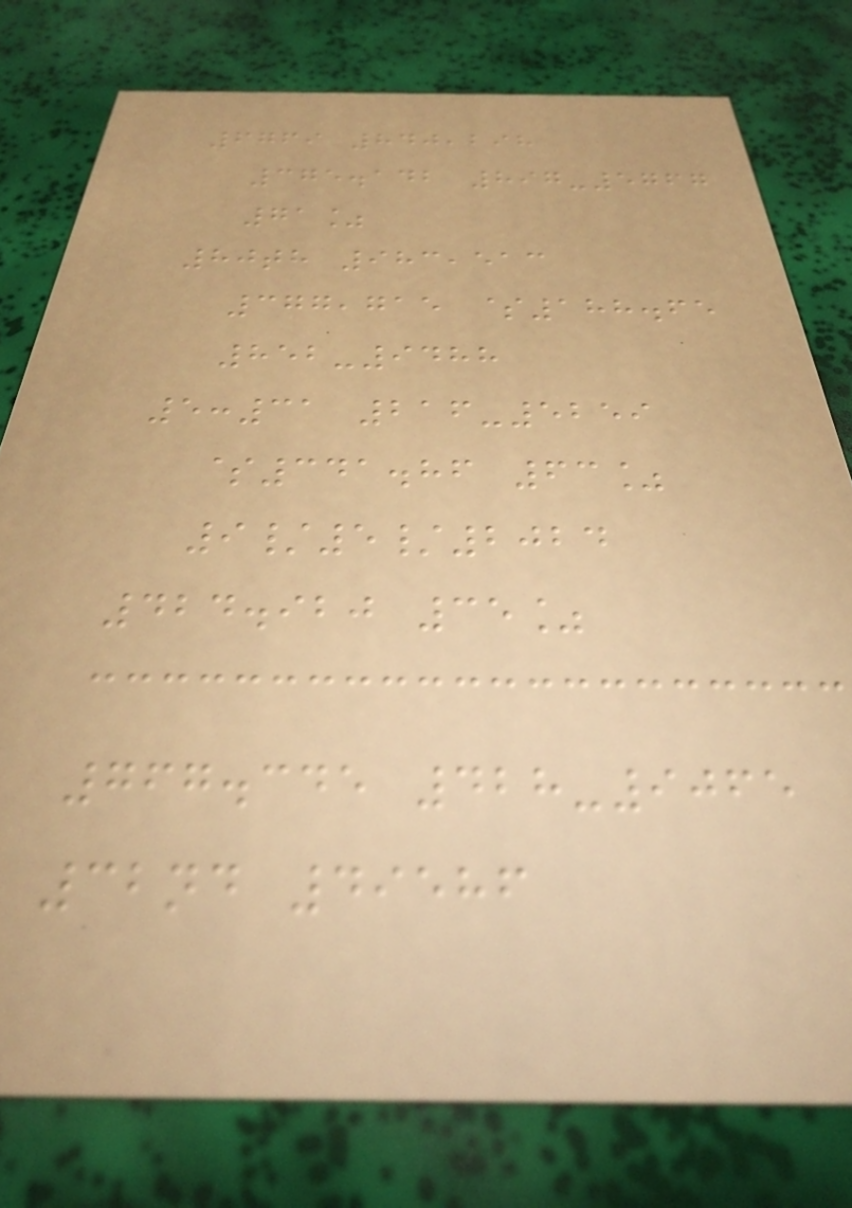6769 840,298
375.142 897-5767
71%
80th 983,513
377,715 $188.65
852-9488
5:31 216-5259
$341.86 63%
9/5/2024
424.920 35%
767.345 428-9065
32nd 49586
